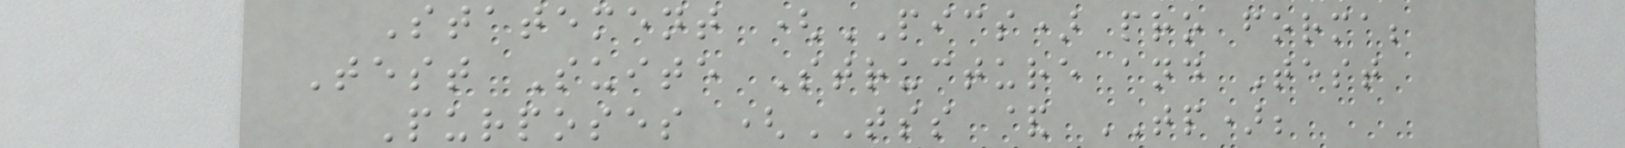Statement (PICS) pro forma;
Test Suite Structure and Test
Purposes (TSS & TP);
